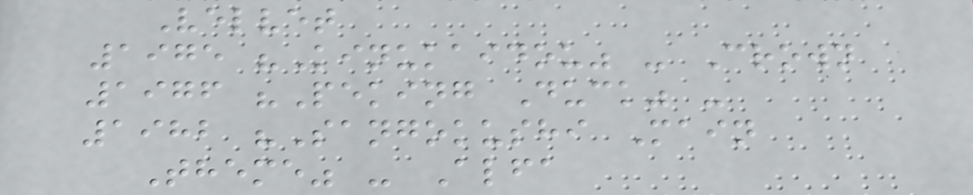Velvet
1975 "Kinukaidou" - Crown
1976 "Peking Duck" -
1982 "Sangokushi Main
Theme" - Alfa
